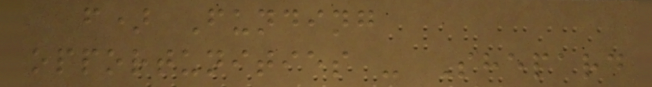f) Funding
opportunities - Shepard
